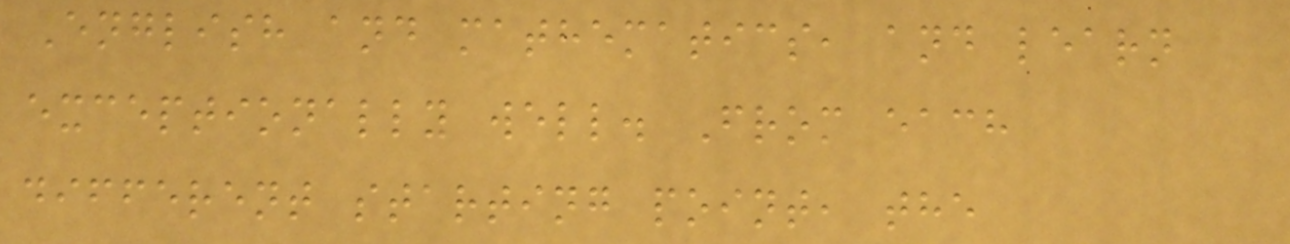English and mathematics, and learn
exceptionally well. From each
different starting point, the
